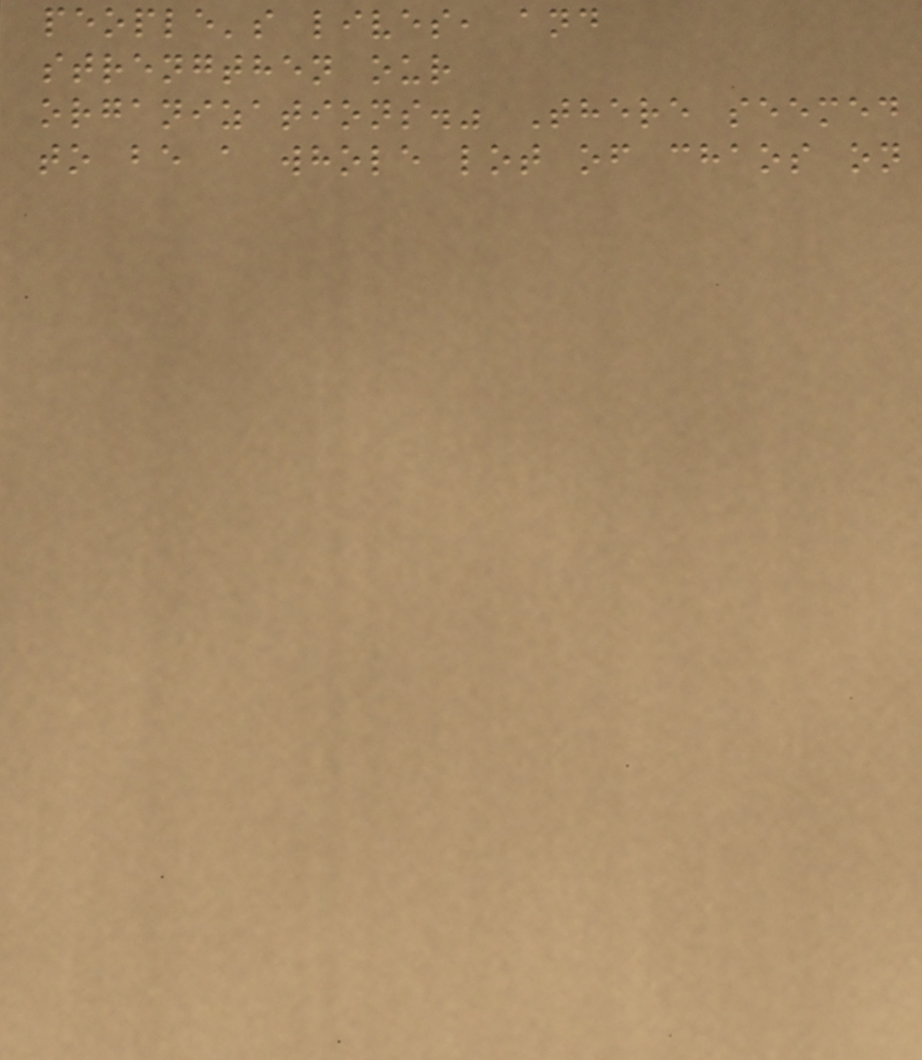people's lives, and
strengthen our
organizations." There seemed
to be a whole lot of chaos on
